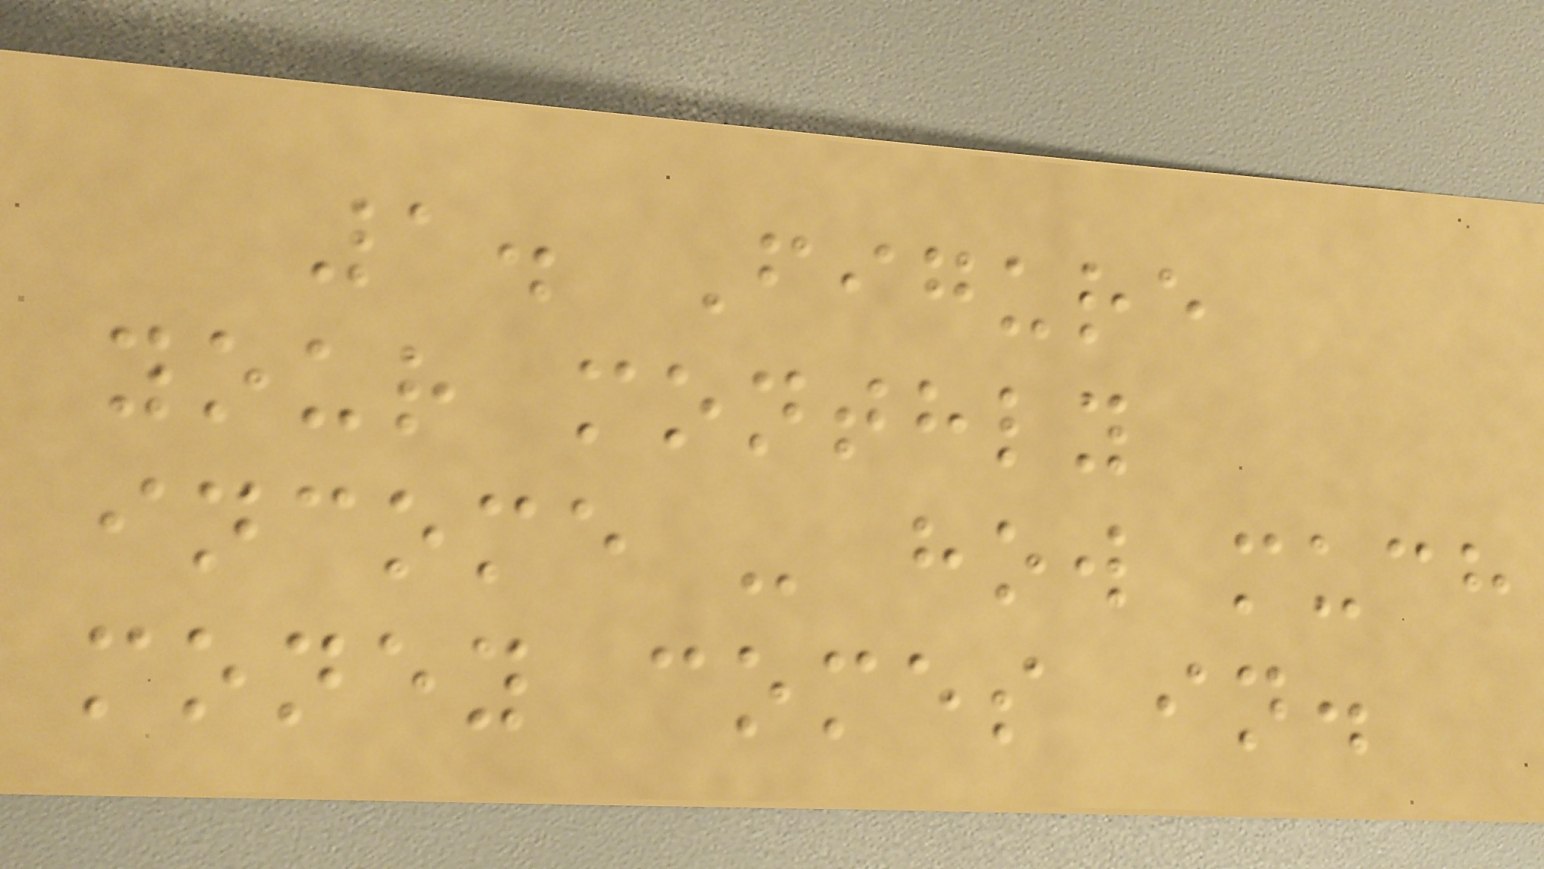1. Figure
your monthly
income - how much
money comes in.
